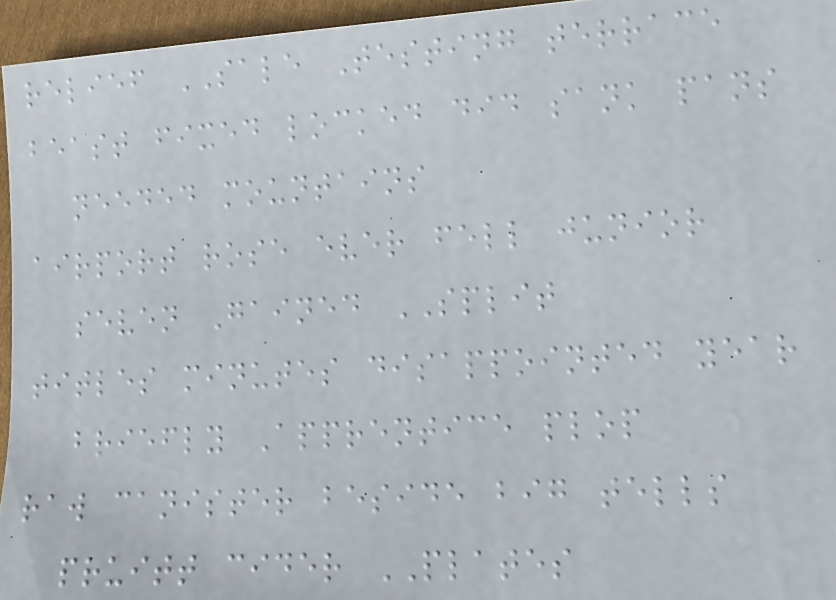relief SALE Testing terrace
beast fixed locked did sank pans
needed mountains
airport rose ever fell junior
seven Gained SPLIT
titles minutes disappointed year
briefly Apprentice plop
raw canister beside big tells
pruitt cider PLATES
